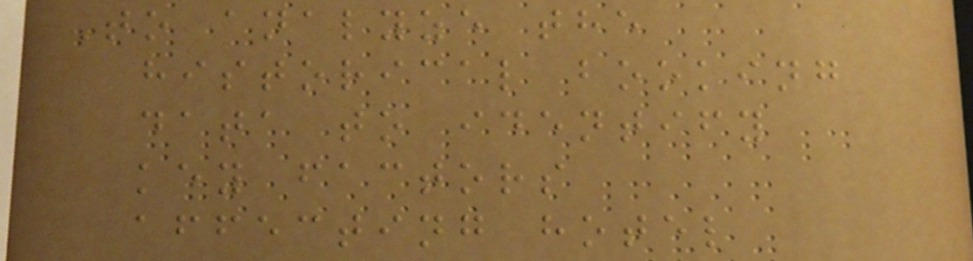To analyze the
historical booking
data to identify
key factors
affecting hotel
